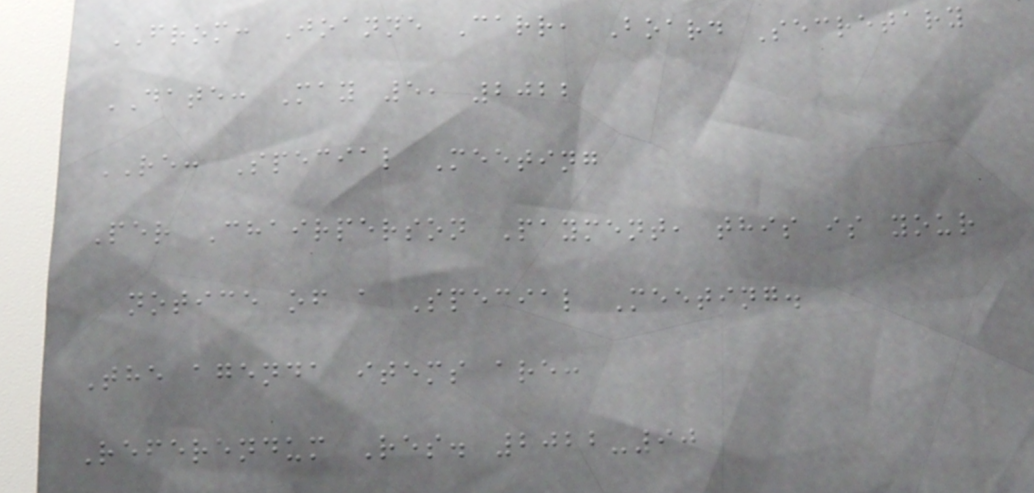FROM: Joanne Carr, Board Secretary
DATE: May 5, 2022
RE: Special Meeting
Per Chairperson Payment, this is your
notice of a Special Meeting.
The agenda items are:
Referendum Res. 2022-90
